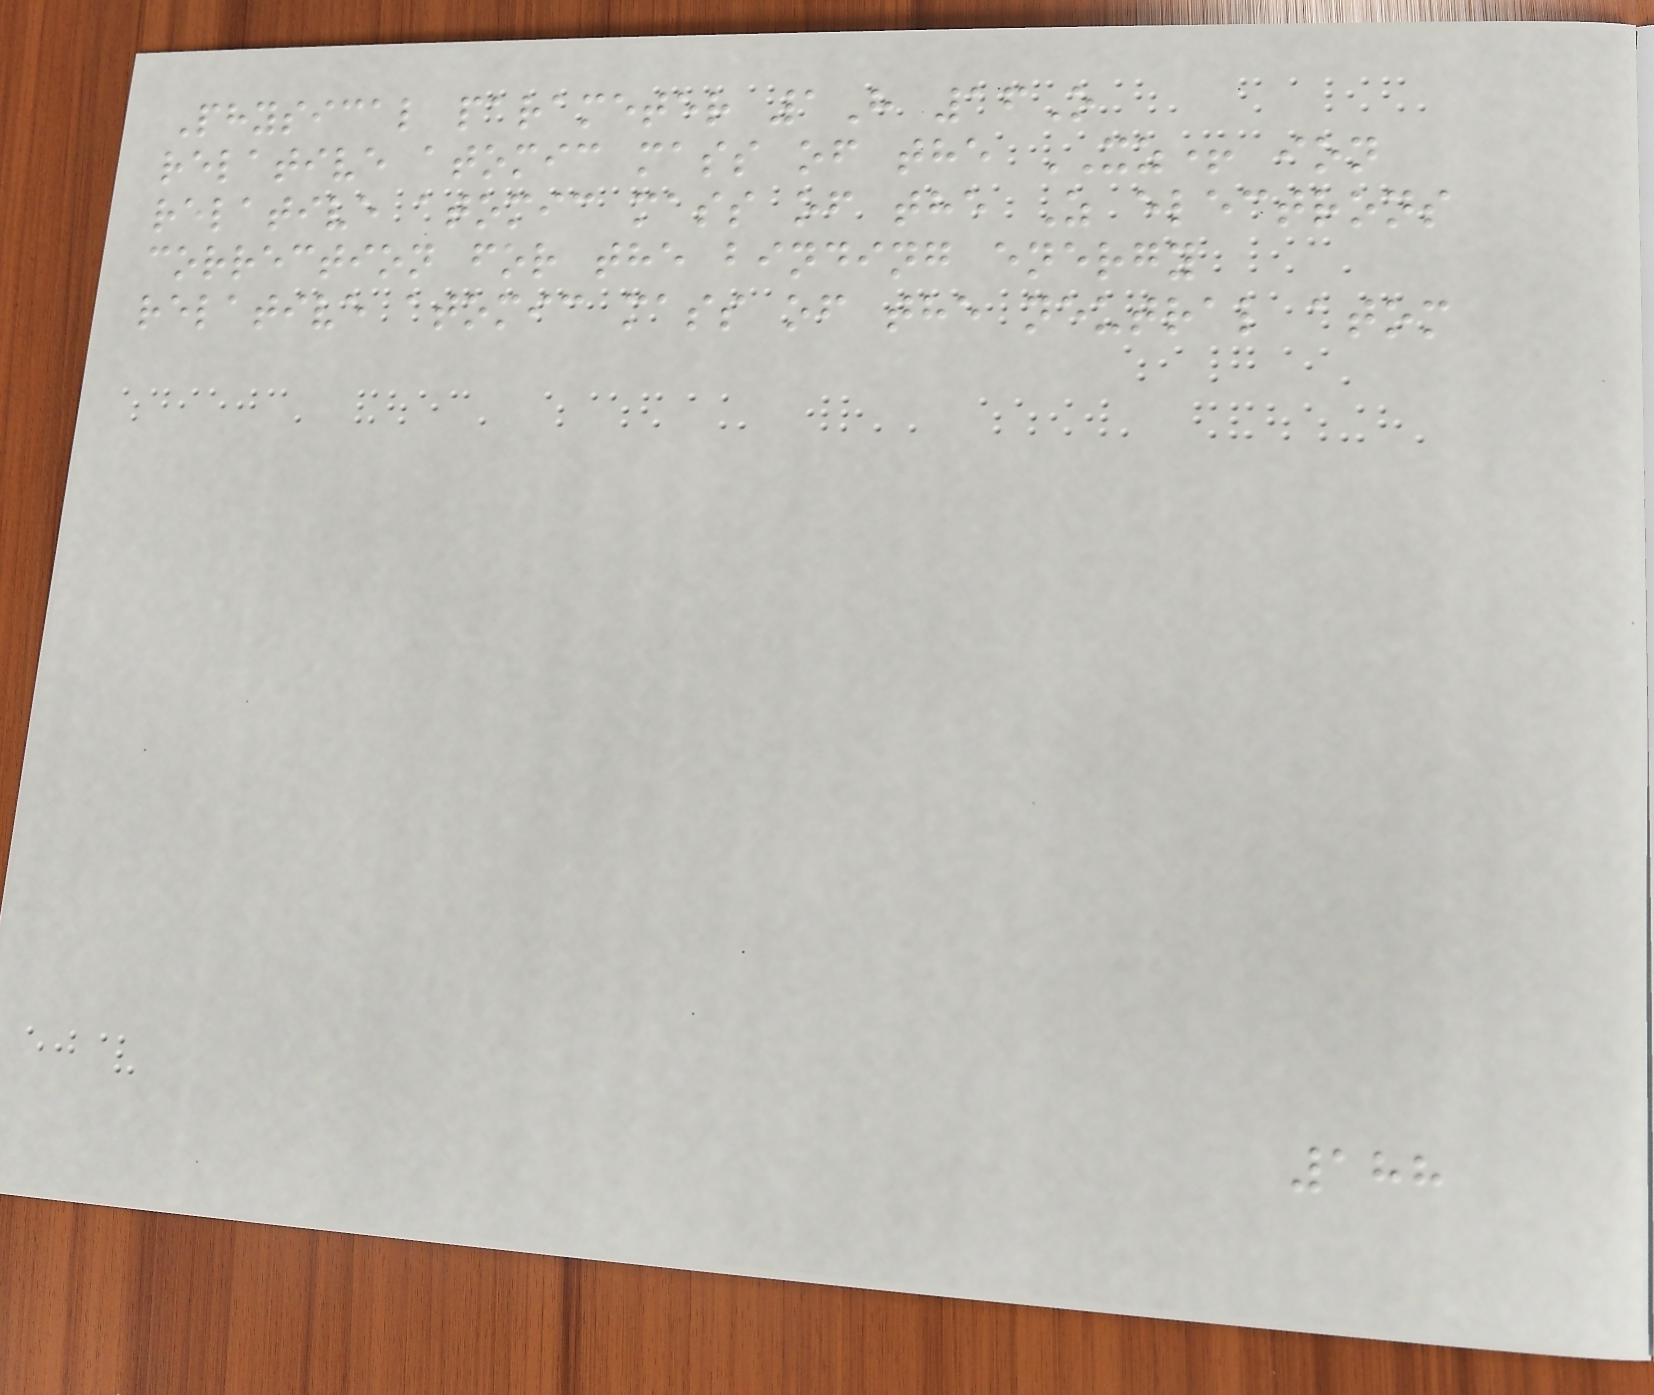Physical parameter 1H 16O
relative atomic mass of the XZ+ ion
relative atomic mass of the Z electrons
correction for the binding energy
relative atomic mass of the neutral atom
188
